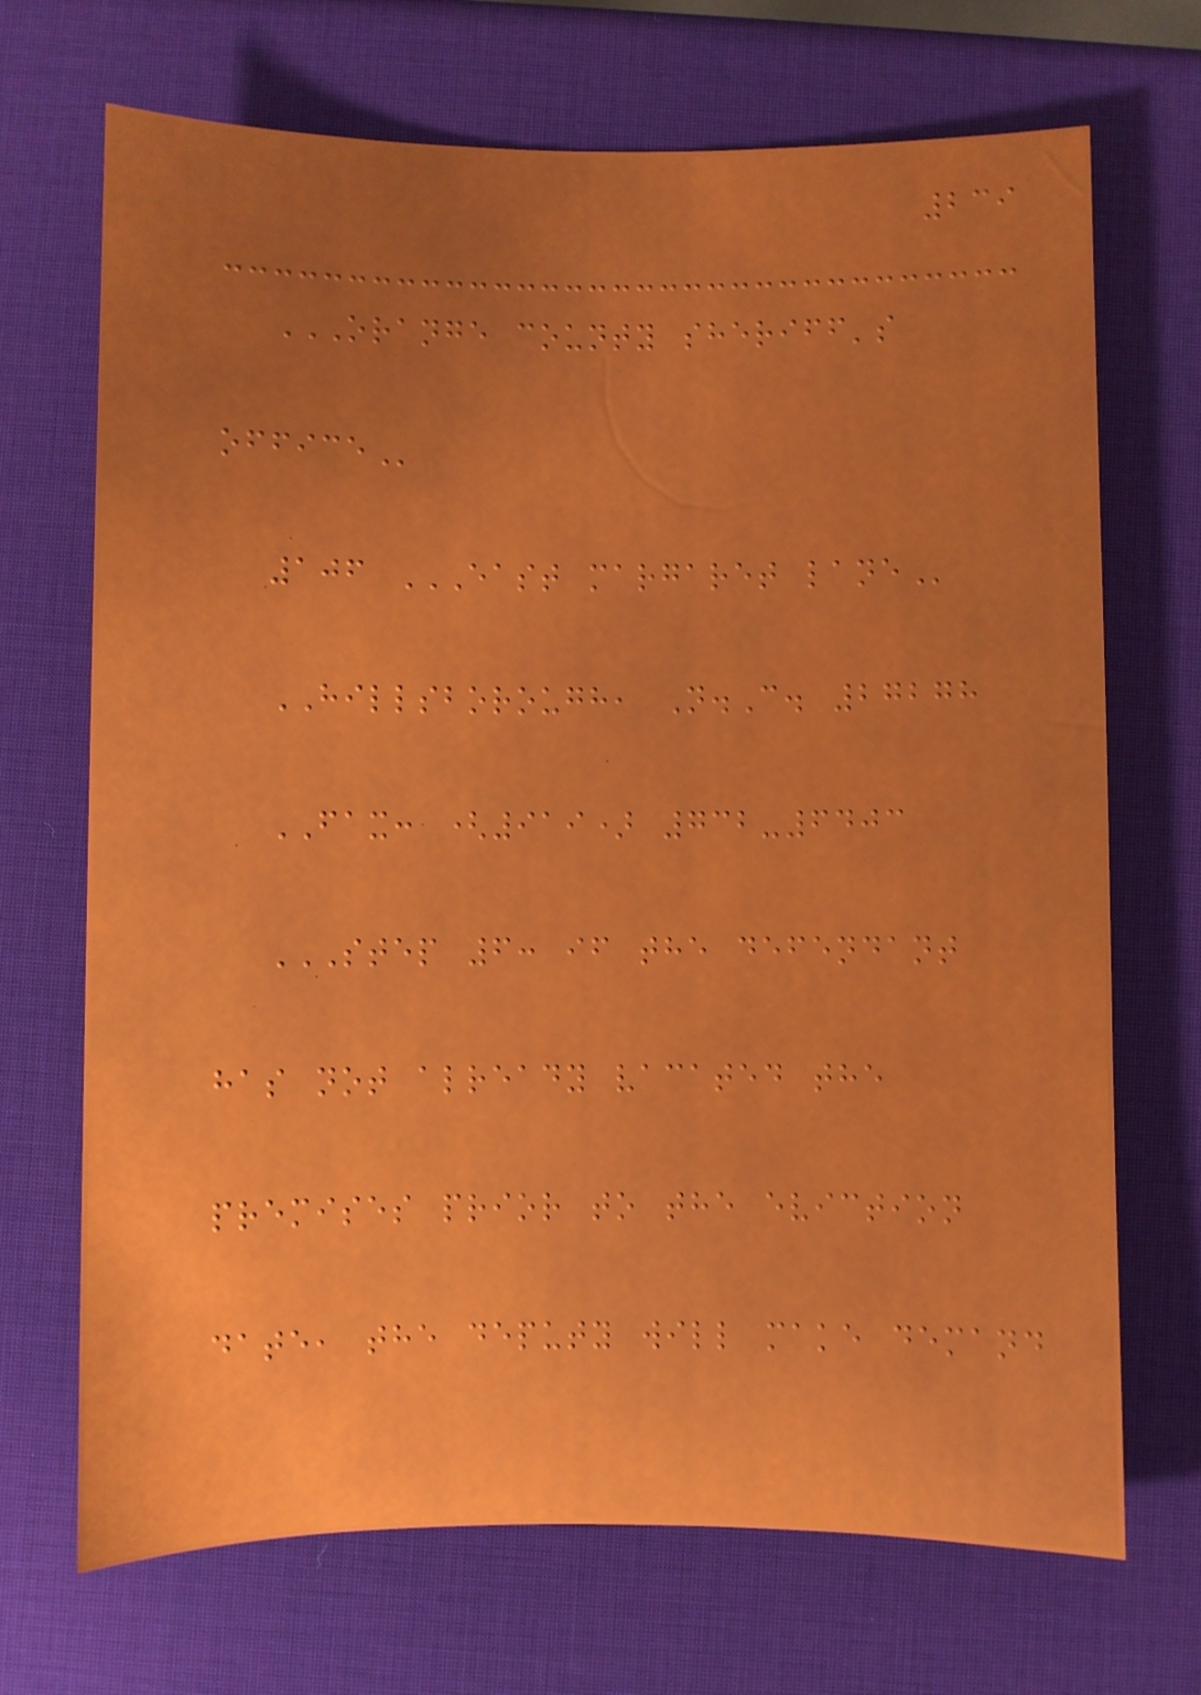239
ORANGE COUNTY SHERIFF'S
OFFICE
106 EAST MARGARET LANE
HILLSBOROUGH, N.C. 27278
FAX: (919) 732-6403
STEP 6: IF THE DEFENDANT
HAS NOT ALREADY VACATED THE
PREMISES PRIOR TO THE EVICTION
DATE, THE DEPUTY WILL MAKE DEMAND
